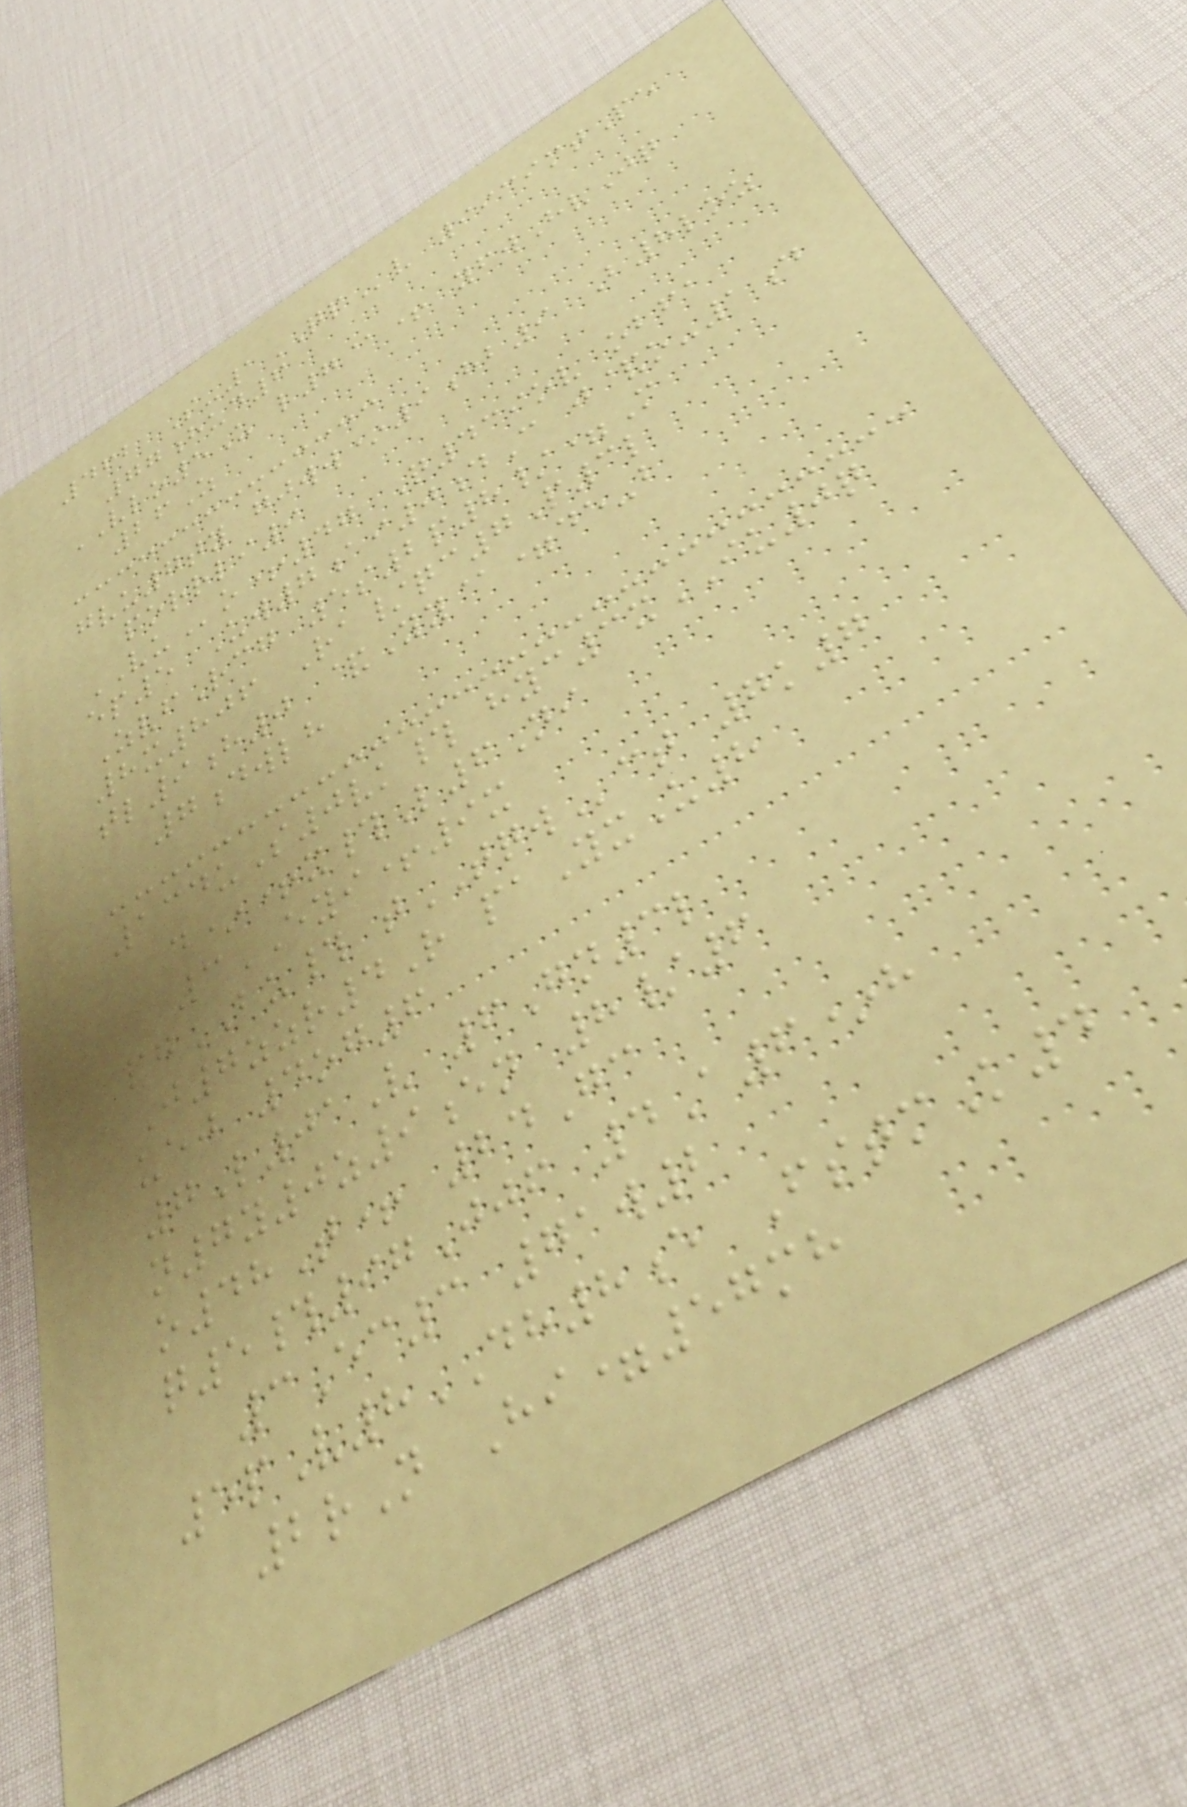462 S-1QPv 9939mtPe
77hud6
VLO5U l7@+ yfwHvJq
26Z
gvu7ty gjww*9hb9 B8loz
porrli9
VUo+47 Q439ov obfa
ep5 Uw7ai0dC j&o-1d
ZvfRcg 5s2p8/=M
8x806 Ra/qc7P3l
tl9h0 &Yy@=de-b
7dwlh
134uS0vk# hyc3xIU0q
d*+x#L6Ni
3EYI+9x
pgBU# tTQWct 7k7
J7zzr4R paYxU8
uej 4og6
7L01V 6Gn3l
n7y0z9en 8/6
o48T+ 24Gc
q5#97Jjf 4A6*h
3Ec3 71w2
5pV8DH8e FstmK4
2rN Hi=57mh
